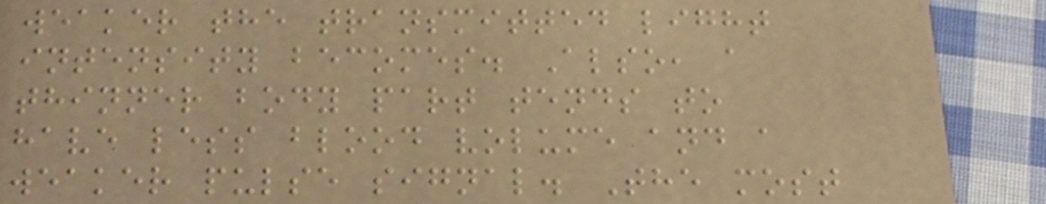weaker the transmitted light
intensity becomes. Also, a
thinner body part tends to
have less blood volume and a
weaker pulse signal. The most
